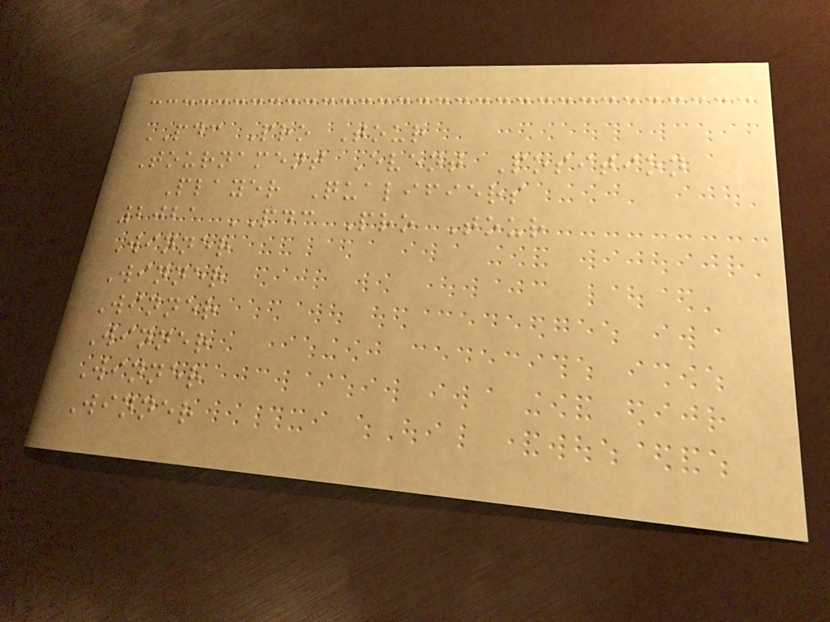PDC Pro Tour
Tournament Event Position
Player Qualifiers
2021 PDC Pro Tour
Winner
Winner
Winner
Winner
Winner
Winner
